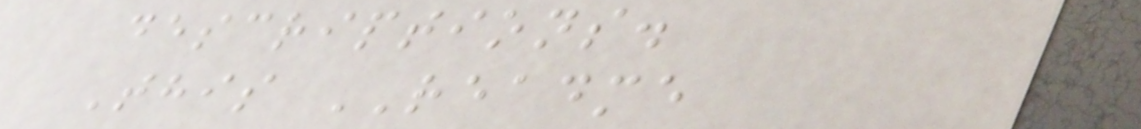descriptions.
This README
